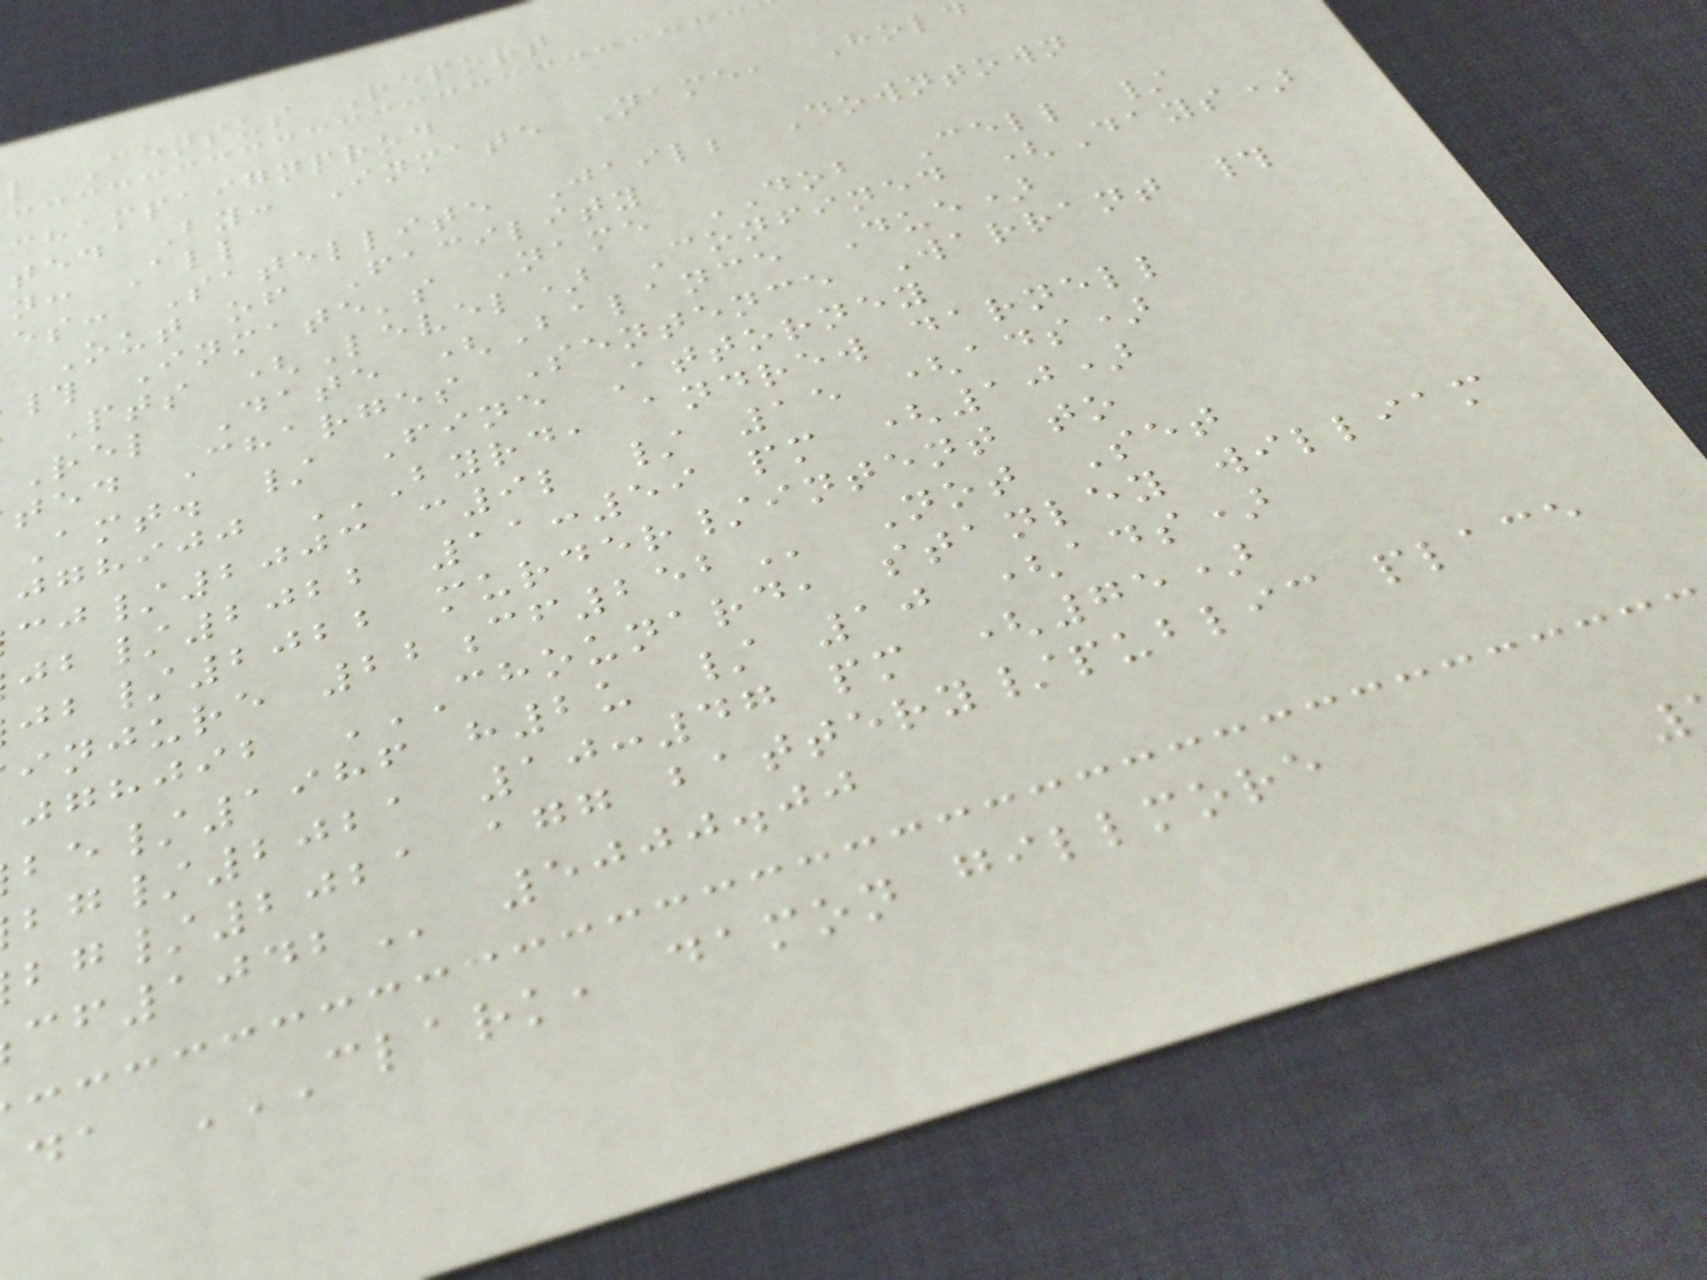l Census Report
champaignprod
ted By: Inmate Name, Hold
n: All
es: Satellite Jail; Downtown
Out of Facility
# Inmate's Name DOB Cell /
Pts (Level) Confined (Days)
Rel Date (Balance Due)
ted Charges Sentence Warrant #
Amt. / Fine Attorney
/2003 c9l / 15 (ads)
/2022 11:59 pm (10)
/2022 murder/intent to
/1986 h2u / 10 (ads)
/2021 10:47 pm (75)
/2021 agg battery/public place
5000.00
